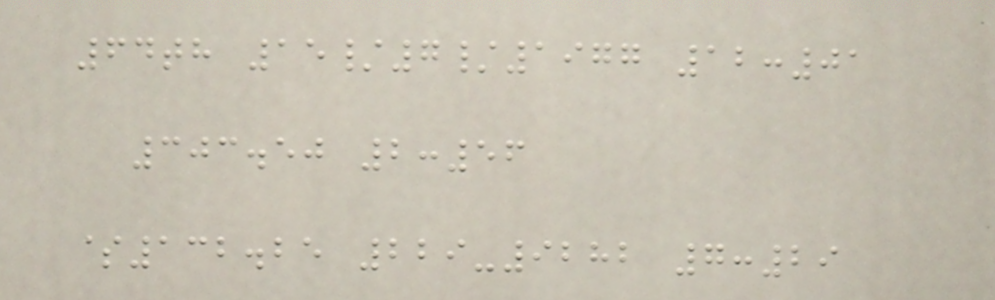64th 15/7/1977 12:01
303.50 2:56
$132.25 229-9282 7:29
